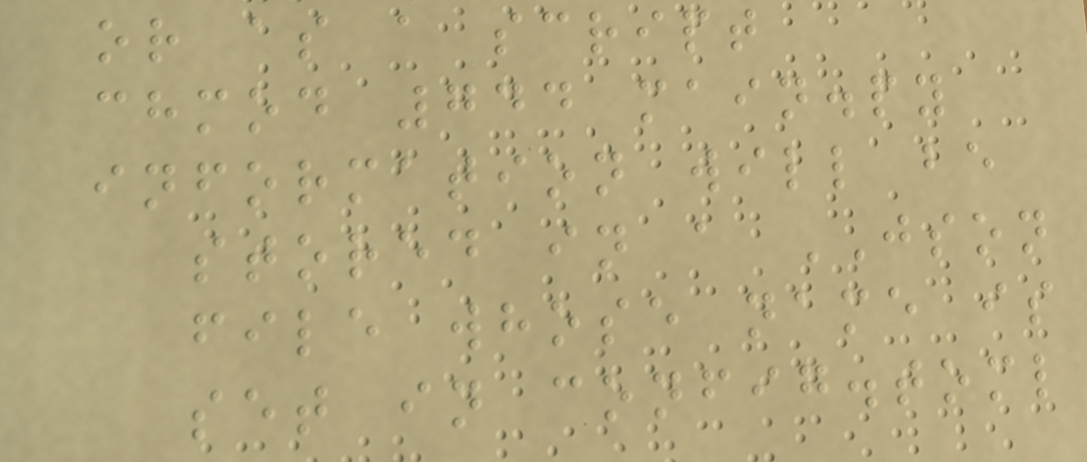or as a script
chmod 744 main.py
information will be
stored in a JSON
file whose name is
set in config.toml
